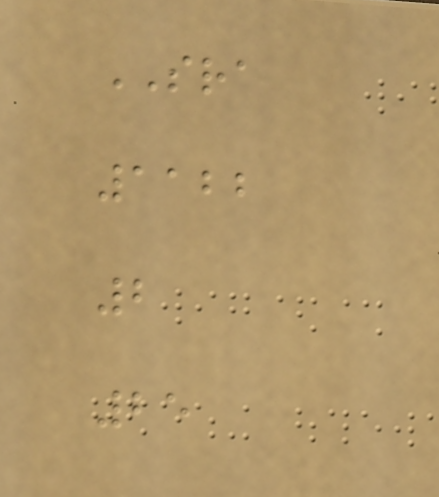SRA
1122
2
25
